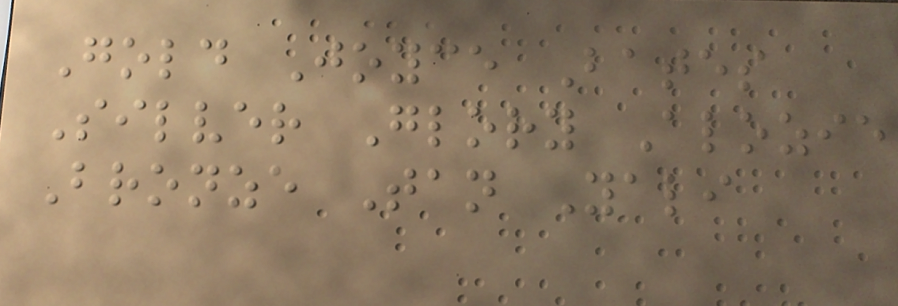Gold Joyce Bates
Silver Glory Alozie
Bronze Tan Yali
